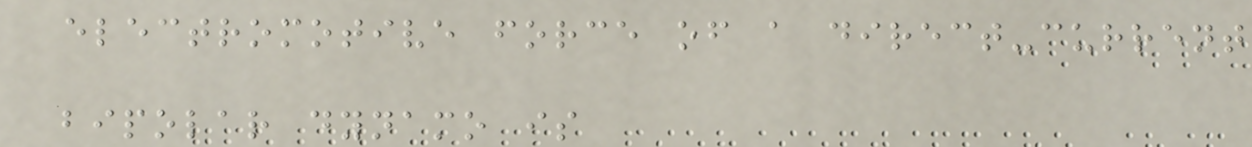electromotive force of a direct-current
bipolar dynamo is
